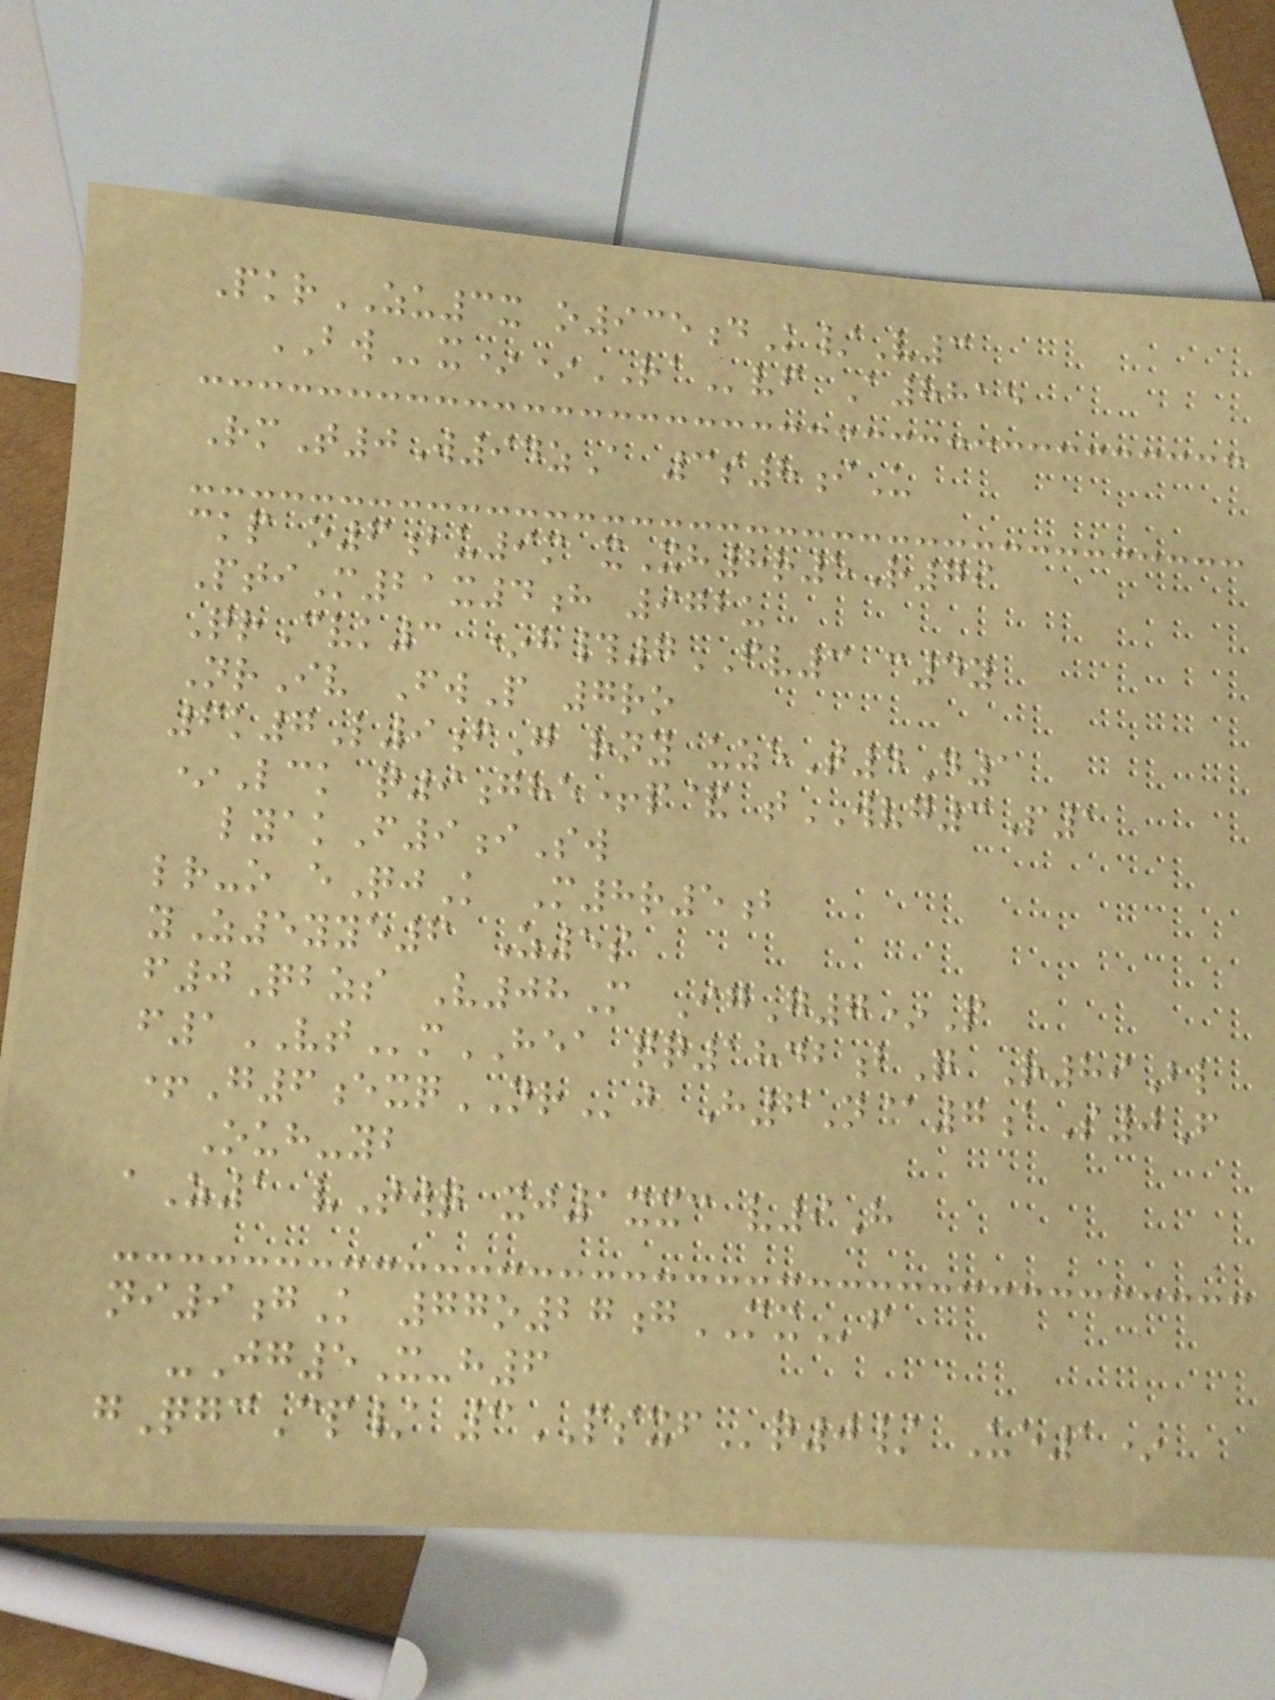PkrZU3x o935dK/V3
BWx**RAvf A8815
RmT0W94zA 3s8iU
ckp o6bu9m xXh8r5R79
PtiM21x4h 972u
QrCvk3 *h#7FV3 c4y
NrIv FwP 7ro
6k7L9fG rny uzeT4D1
*Lck q9ghe+p& tWVG3P1
lyakF9iSw
lr-o eQjK M8r5b
yZ5yye6 Z5s
f0Qbzs V08M IgG7*P
f1VTmHEA qq1842bQ R89Bl
+G6exqNRj H6N@7aS0F
Ouh-yb
aZ1 vTwq xj1xxc v9H
ni9gK 77o27gMXf
-Jg5X-h6
gQgcCp/ 3PSXFq0/ Ue1*
